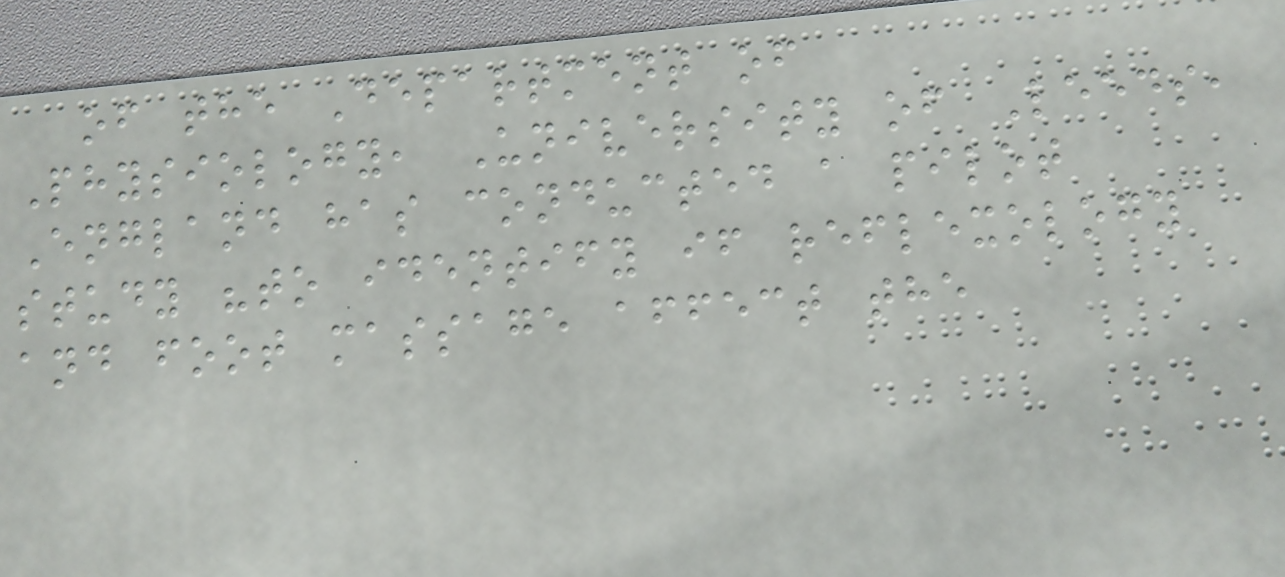of the Department of
Physiology, University of Leeds,
England has conducted a pilot
study "to identify if reflexology
and foot massage affect the
